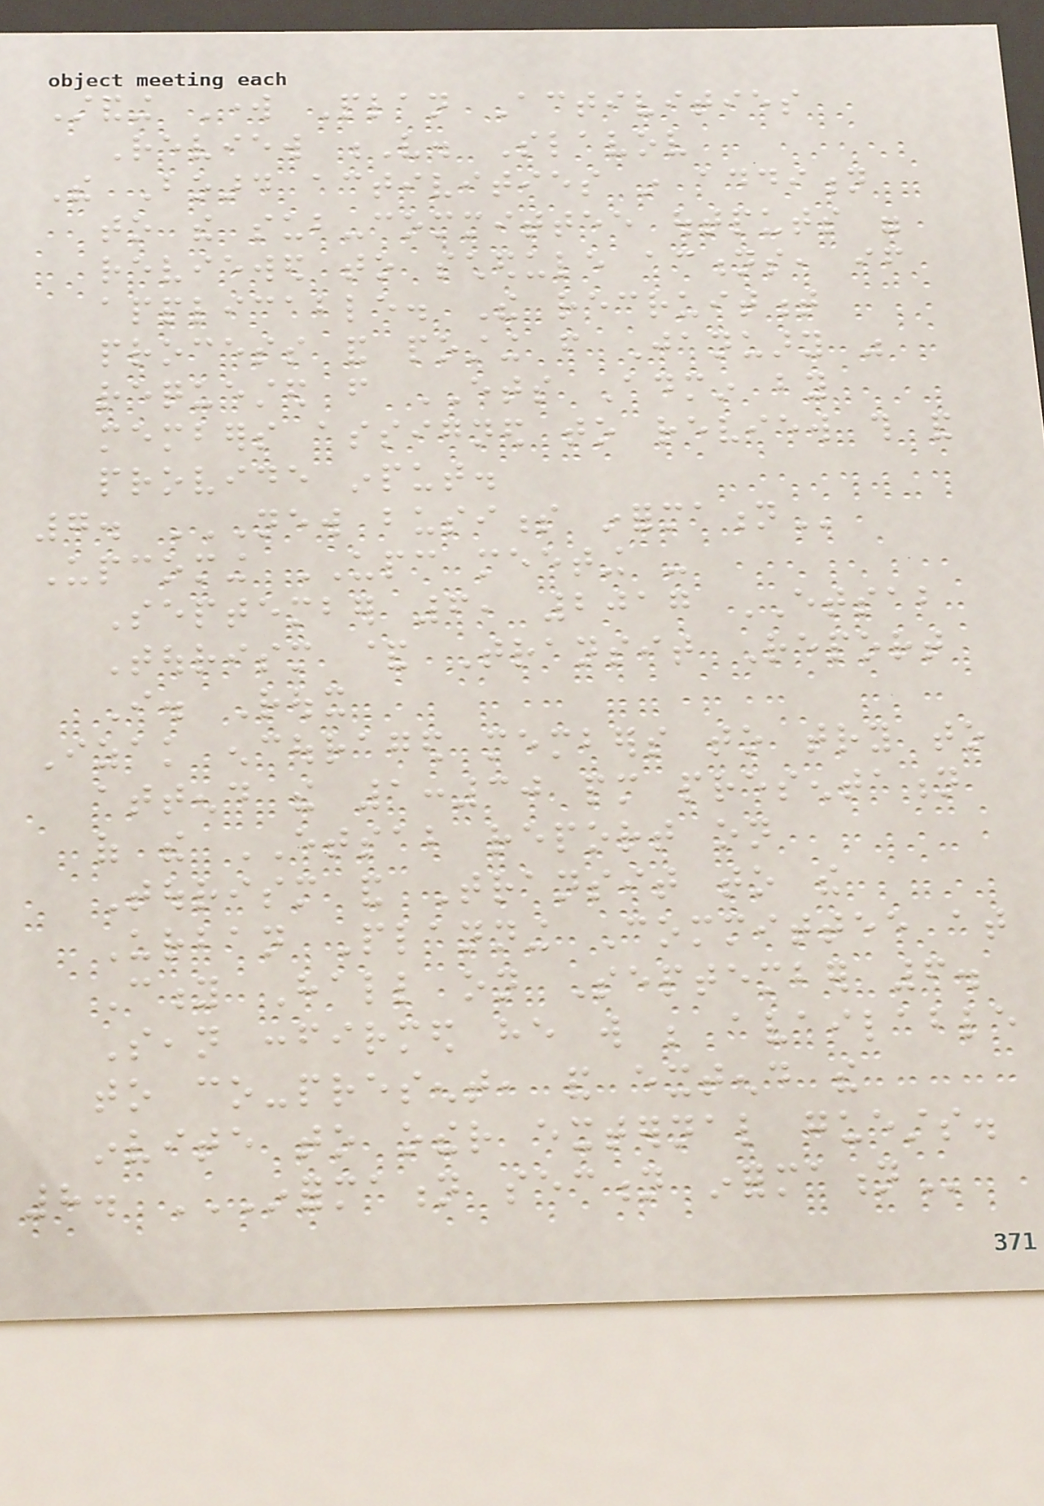Standing Work Plan Activities
Review V. Slavov
The Board activities in addition
to the sub-committee outputs were
reviewed to schedule actions, if
applicable. The recruitment
process and posting from January was
requested from ETS Admin by
members assigned to review this and
provide input.
7. NEW BUSINESS INFORMATION
Upcoming UPC meeting -
September 6, 2017 ETSAB
Tourism & Transit Report
I. Roux
Izak encouraged members to try to
attend the 1:30 pm presentation
of the ETSAB report on
Tourism and Transit to the
Urban Planning Committee at
City Hall on September 6.
Sean confirmed he will be available
to co-present, and extend the
invite to other external guests.
8. INFORMATION SECTION INFORMATION
